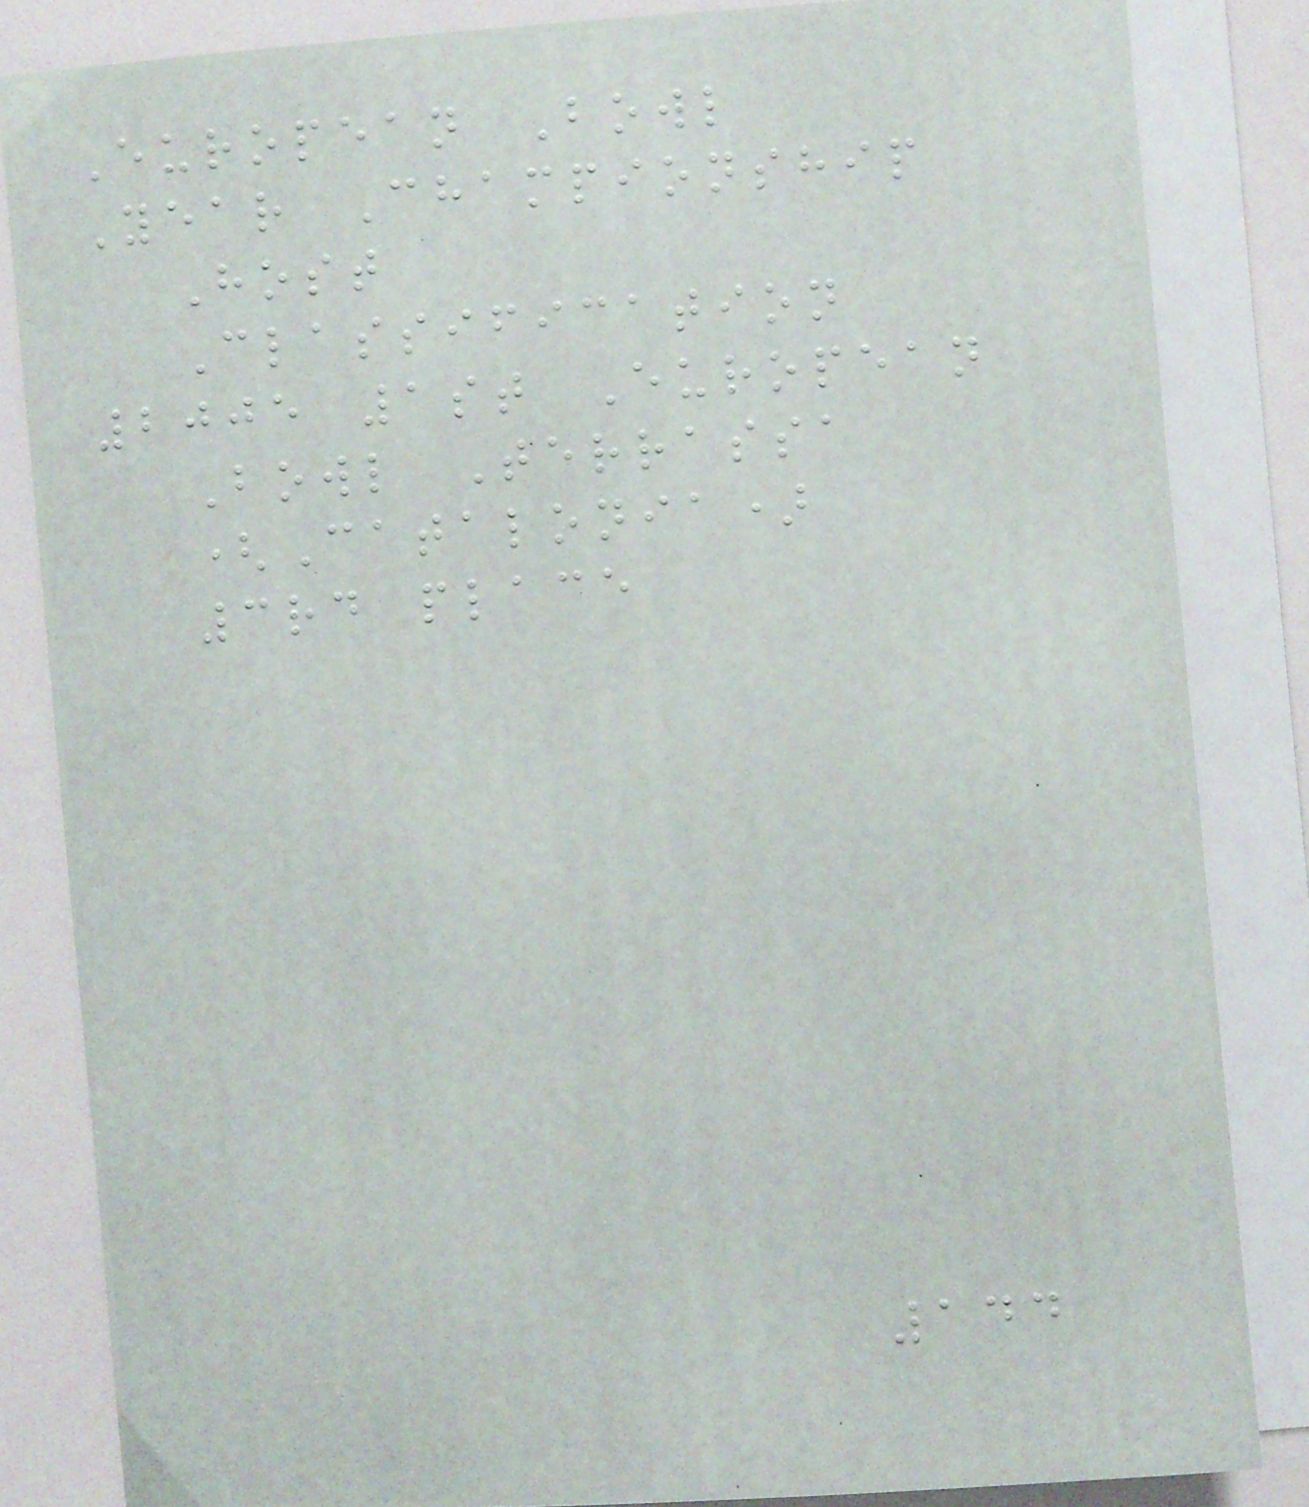European Bowl
Year Championship
Host
Classification
2005 1st European
Bowl Terrassa
(Catalonia)
3rd place
144
